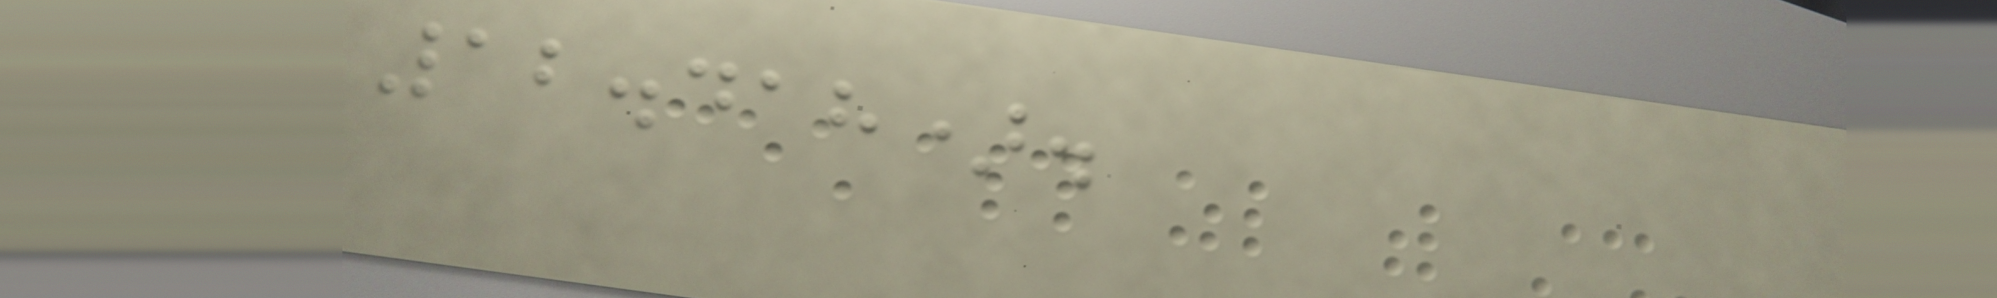12.418).
